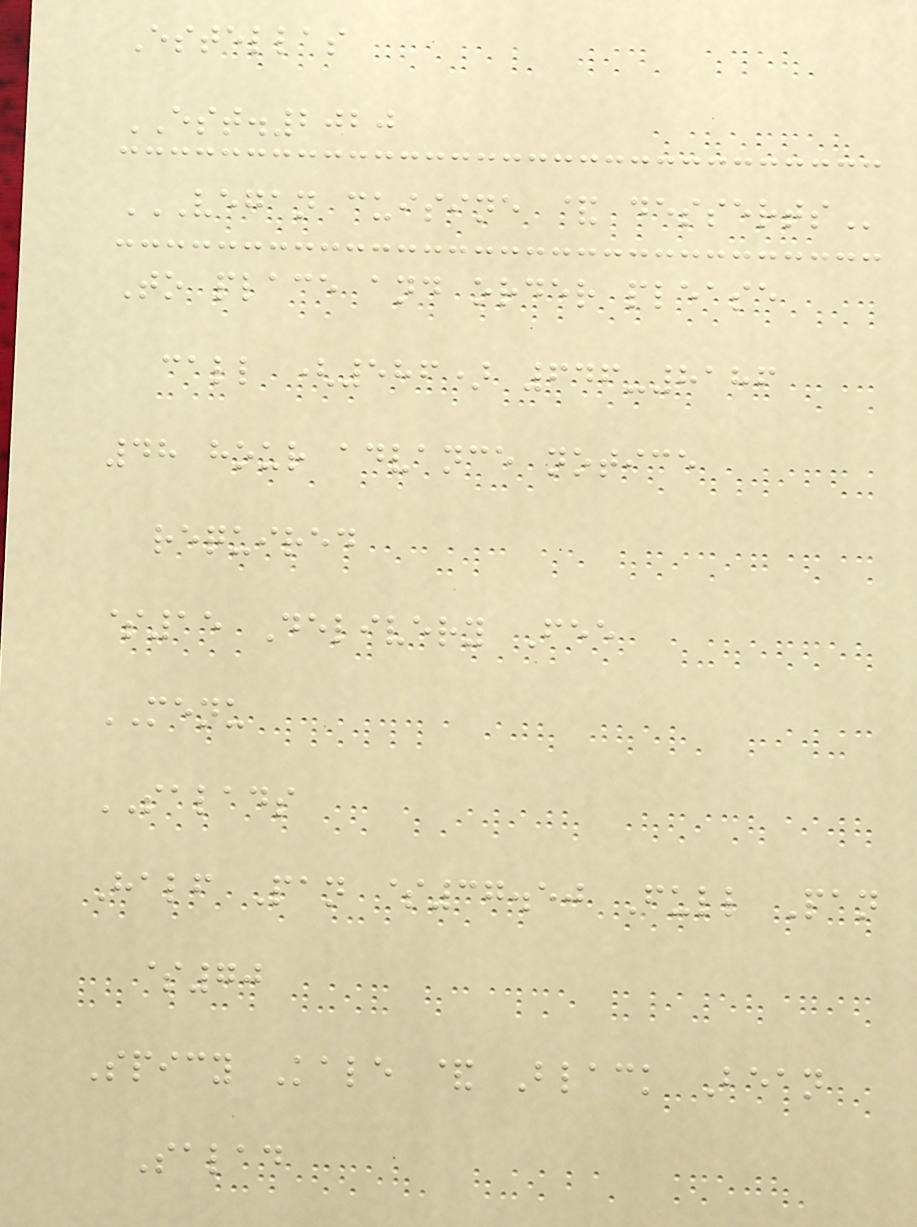Estellas
EST.2020
VEGAN CUISINE & DESSERTS
To place and order please
call (586) 646-8186
48 hour advance notice
required
$15 Delivery Fee
MENU
SALADS
Half Pan $37.50 Full Pan
$70
Spicy Kale & Black Bean
Salad
